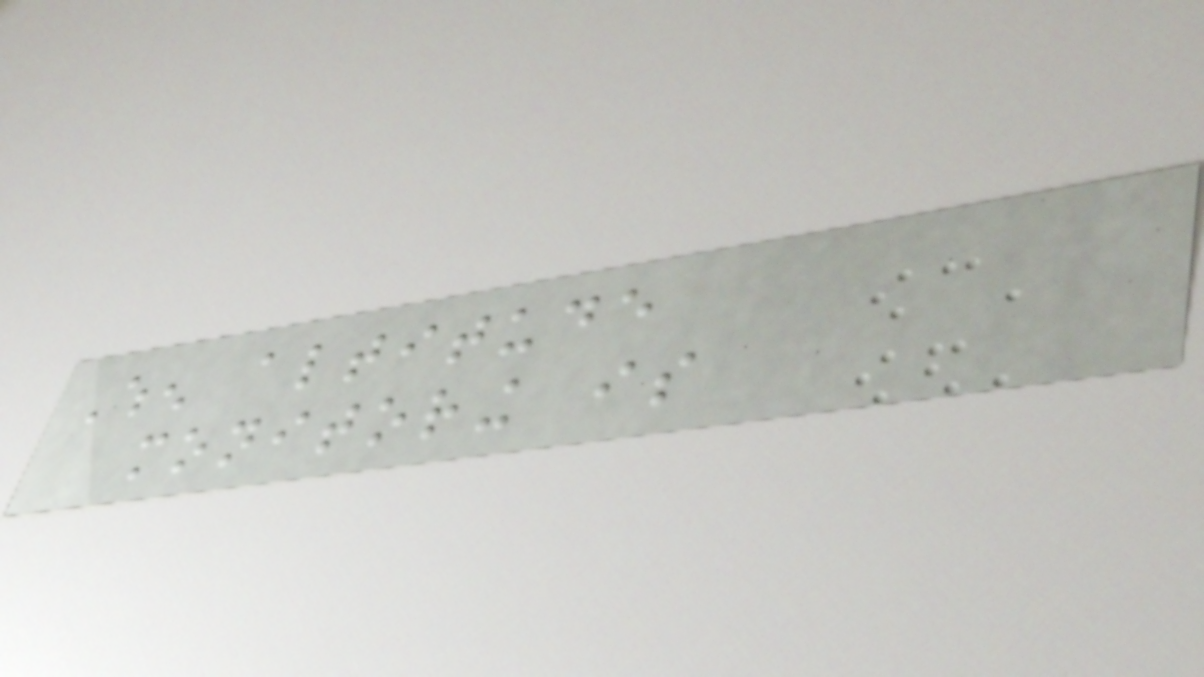When altitude
monitoring is
